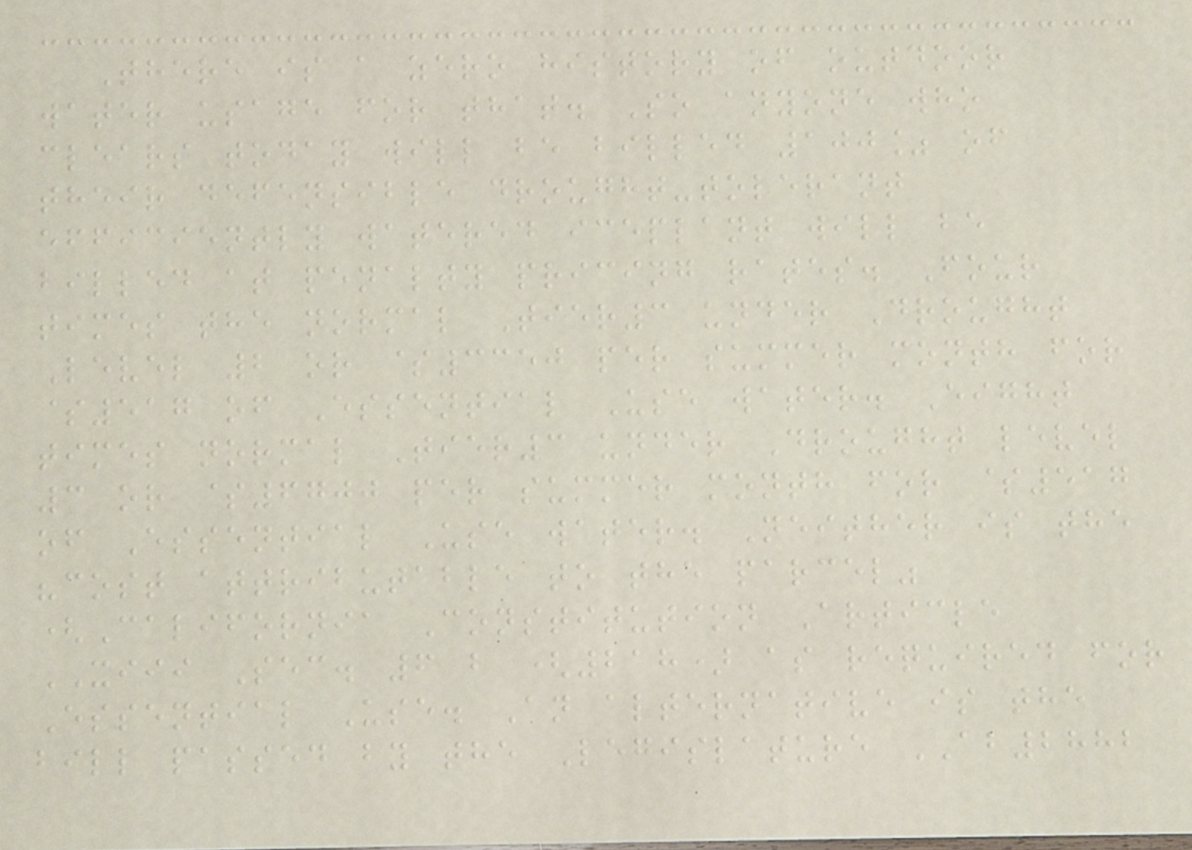There is a zero history of outdoor
water usage for that. So anyone who
clears today will be billed 100% of
their defensible drought-tolerant
efficiently watered iceplant will be
billed at penalty pricing rates. Four
times the normal Tier3 under Drought
Level 2 or $3350 per summer month for
$517 of Essential Use water. Eight
times normal Tier3 under Drought level
3 or $6700 per summer month for $517
of Essential Use water. Neither is the
"cost attributable to the parcel"
(California Constitution Article
XIII Sec. 6 b (218) as required for
Essential Use. An alternative is the
bill passed by the Legislature AB2882
